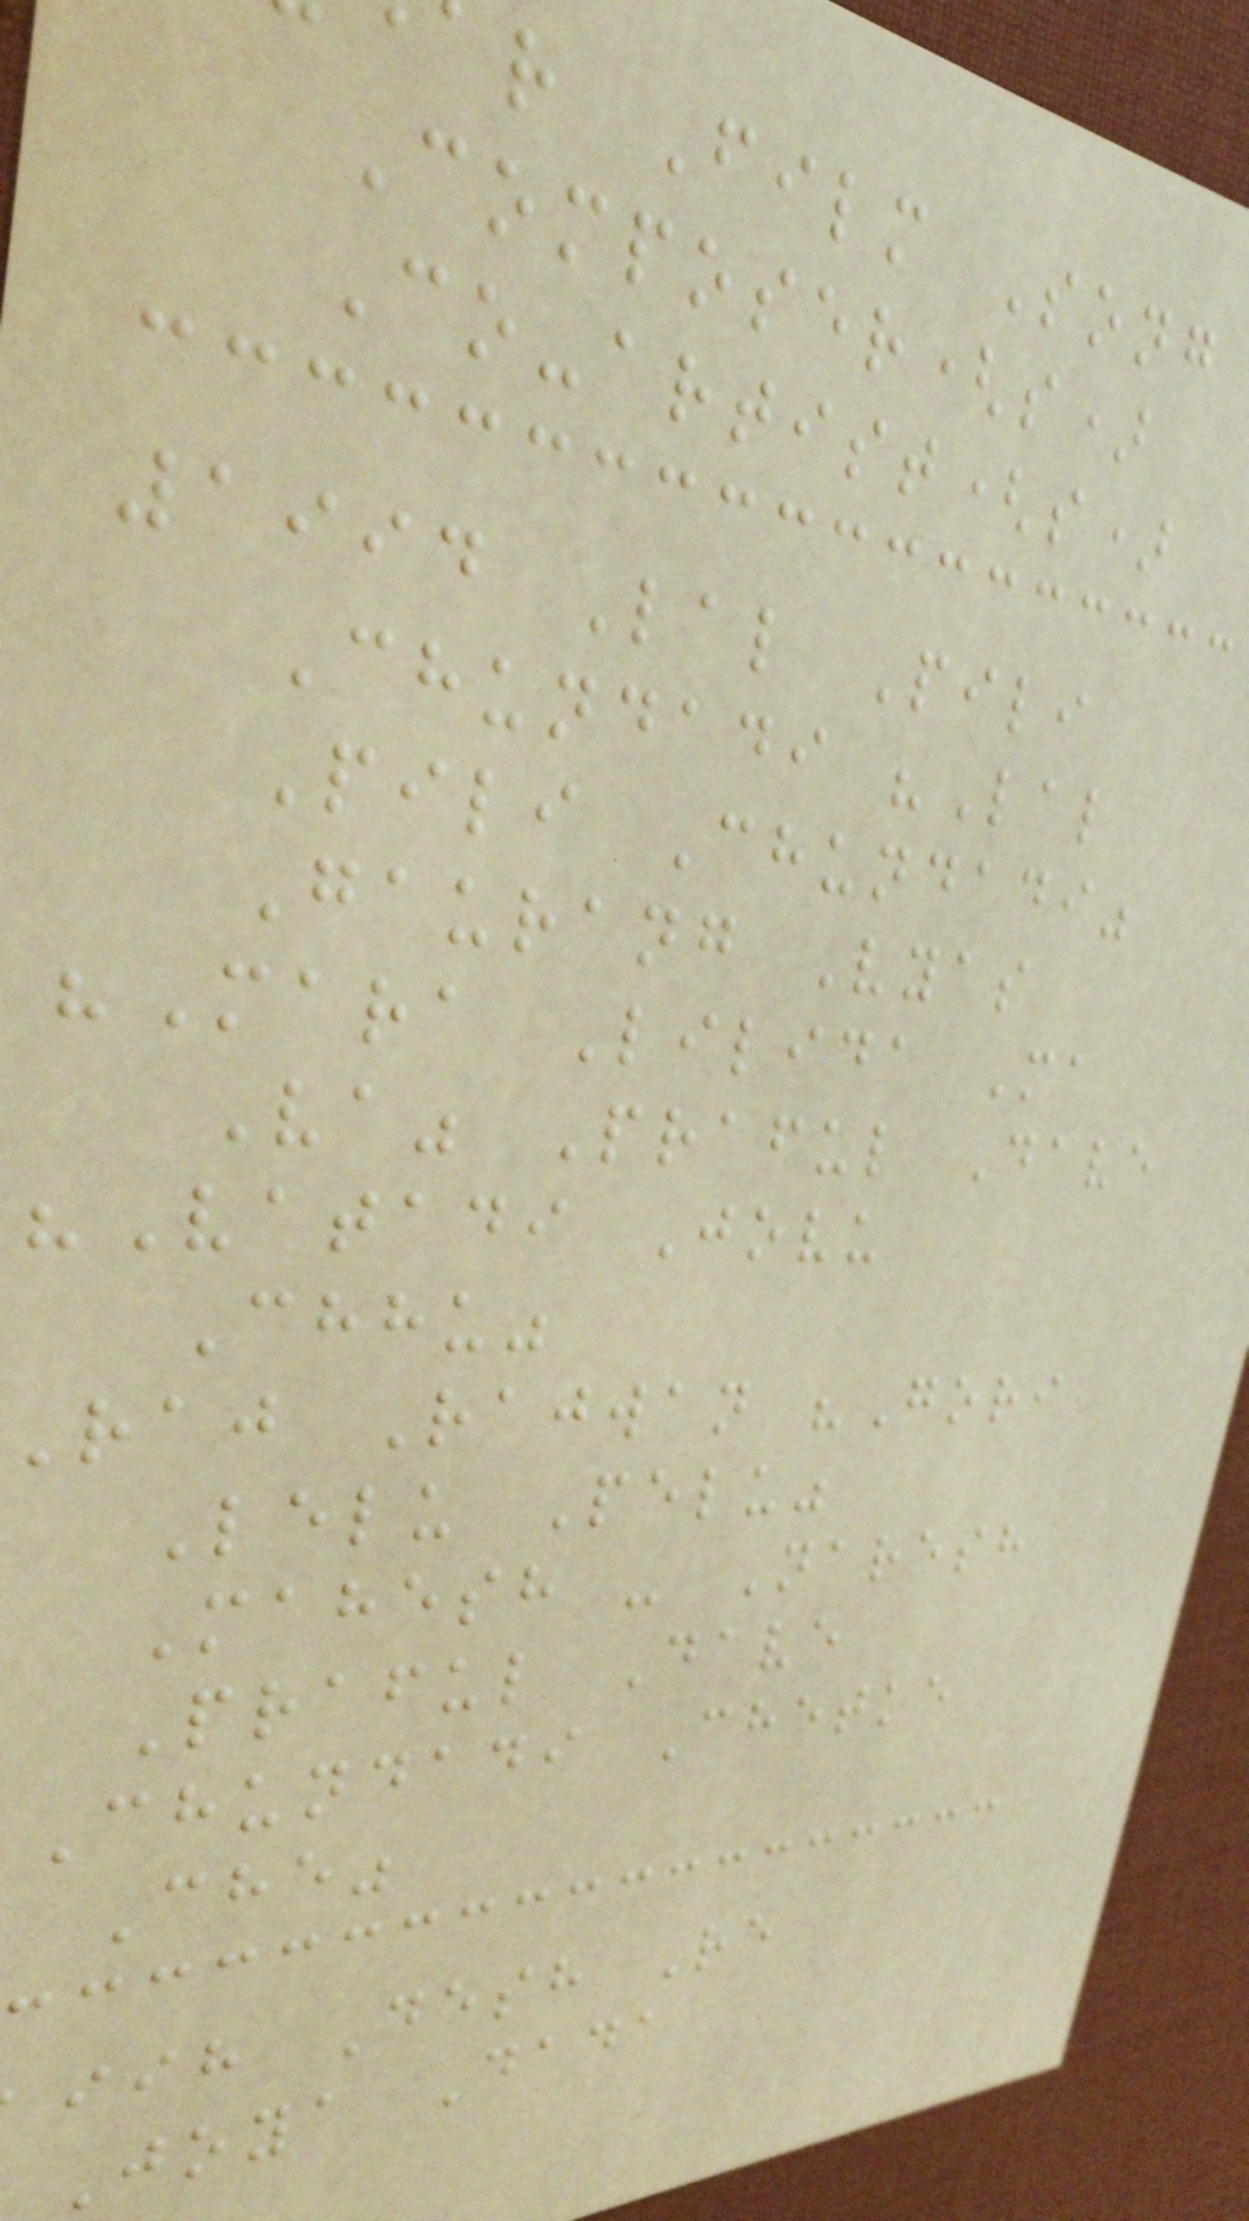r Film Song
Composer(s)
Co-artist(s)
1994 Lal Pili
Chundadi "Lal
Pili Chundadi"
Gaurang Vyas
"Mara Lilida Ma
Va" Praful Dave
"Vatadi Jovu
Chhu"
raj Rajwan "Gori
Lelu Pelu"
Mahesh - Naresh
Praful Dave
Chundadi Chetke
Che"
iih Desh Re
Joya Dada
